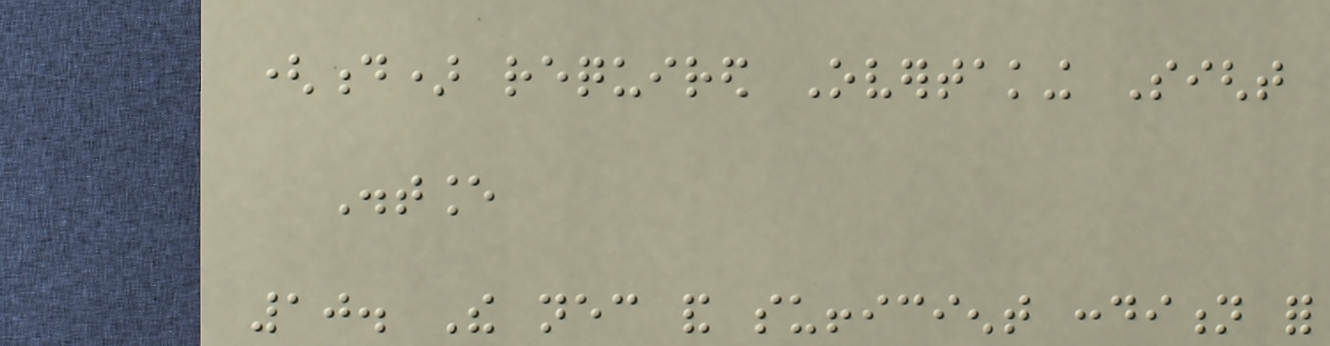(d) required Overtaking Sight
Distance
10. The necessary and sufficient condition for
